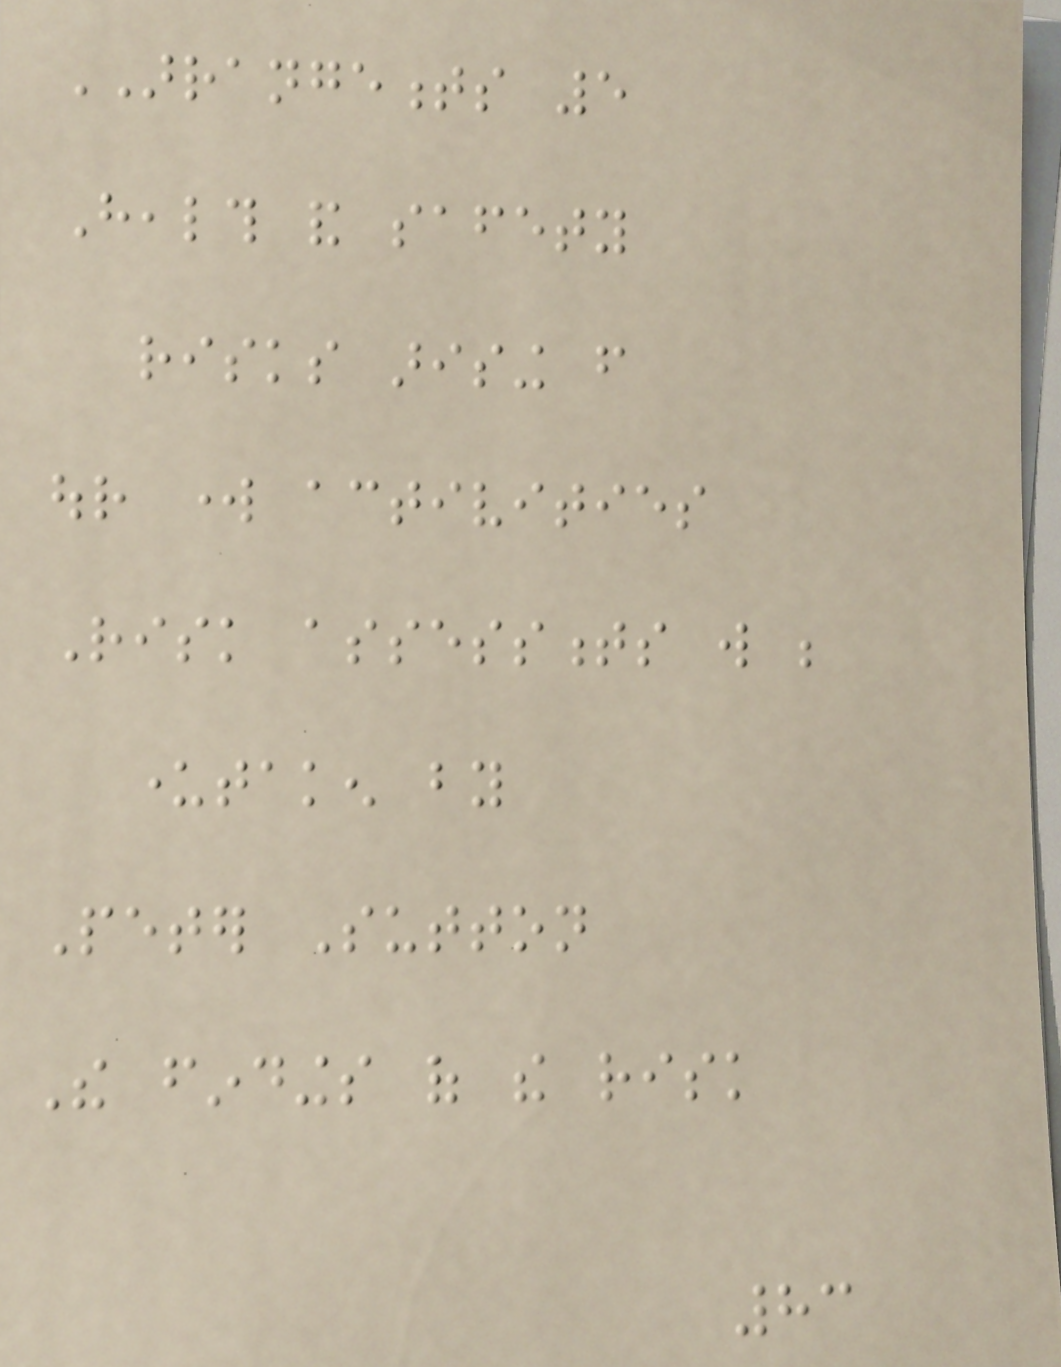ARRANGEMENTS 5
Health and safety
risks arising from
our work activities
Risk assessments will be
undertaken by
Peter Sutton
The findings of the risk
83
